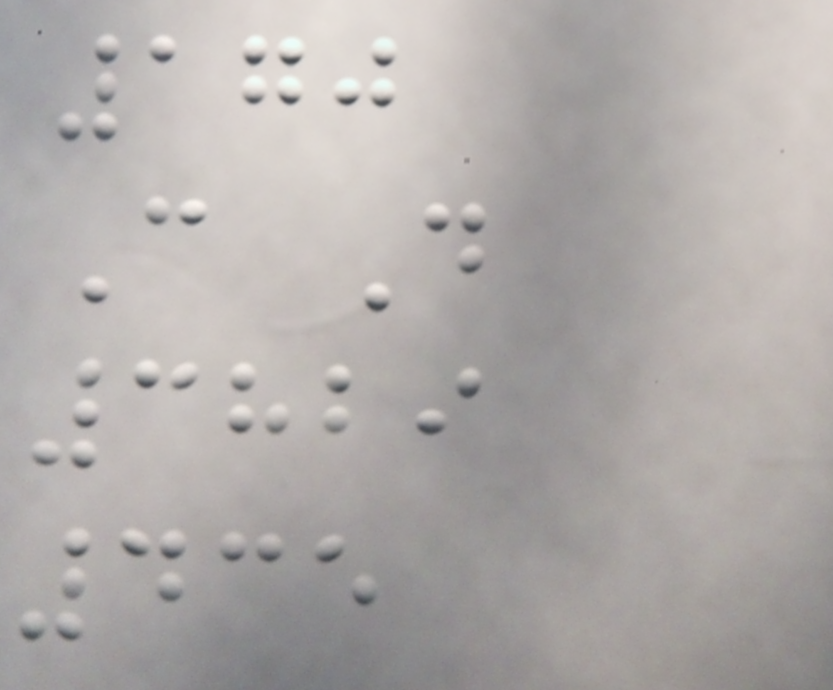170
C D
3829
435
